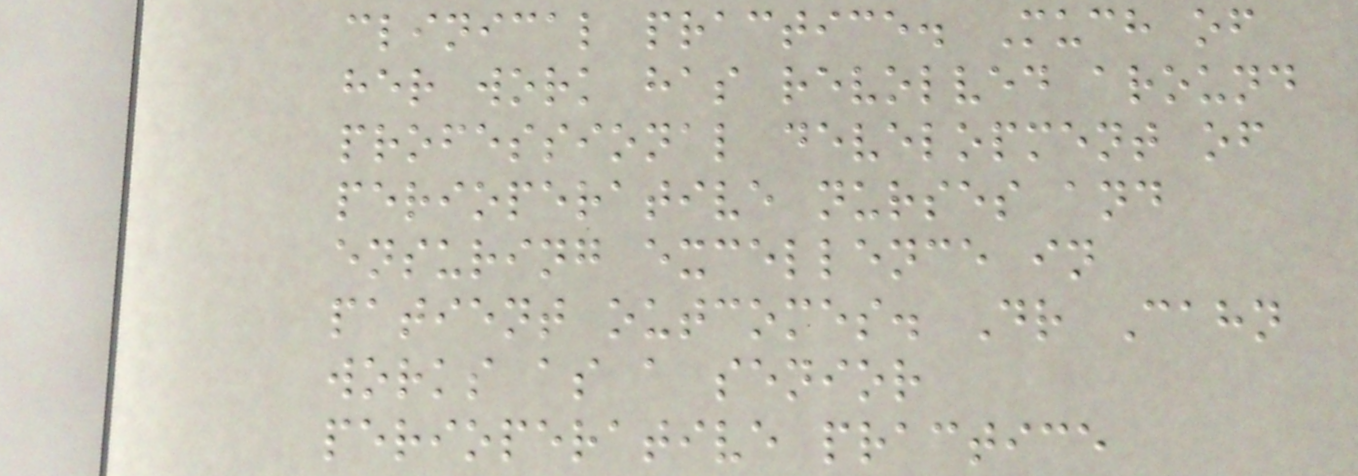clinical practice. Much of
her work has revolved around
professional development of
perioperative nurses and
ensuring excellence in
patient outcomes. Dr Cahn
works as a senior
perioperative practice
